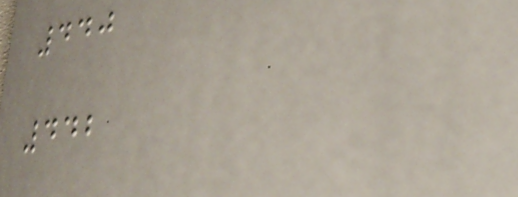440
442
